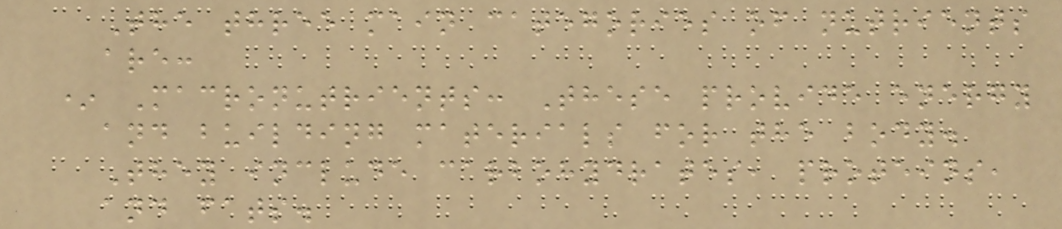The three main categories of nutrients
are:
* Macronutrients: These provide energy
and building materials for the body.
They include carbohydrates, proteins,
and fats.
